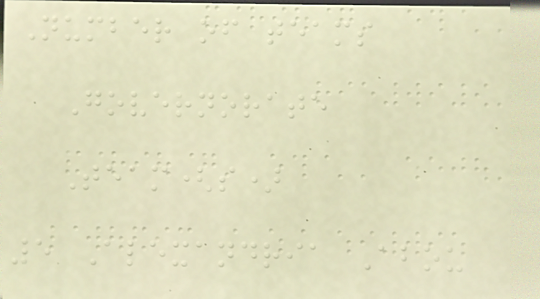Number of teams
Governorate
Team(s)
5 Alexandria Abou
